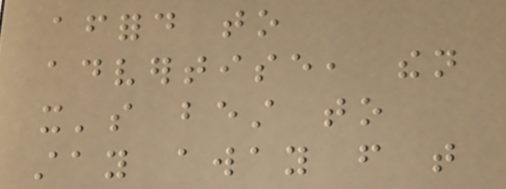afford to
advertise, then
it's best to
stay away from that
